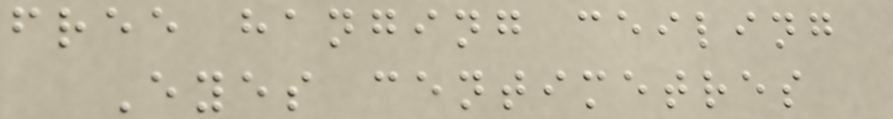free hanging ceiling
Eyes centimetres
